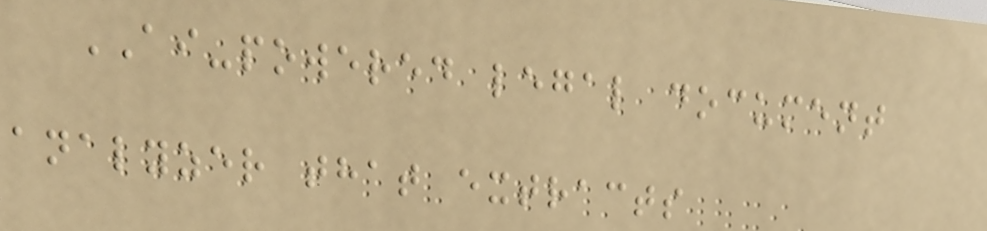AI-powered legal document
analyzer that extracts
